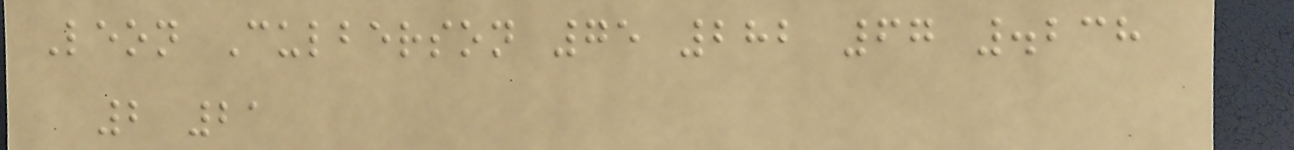Leon Culberson 75 282 67 .238
2 21
